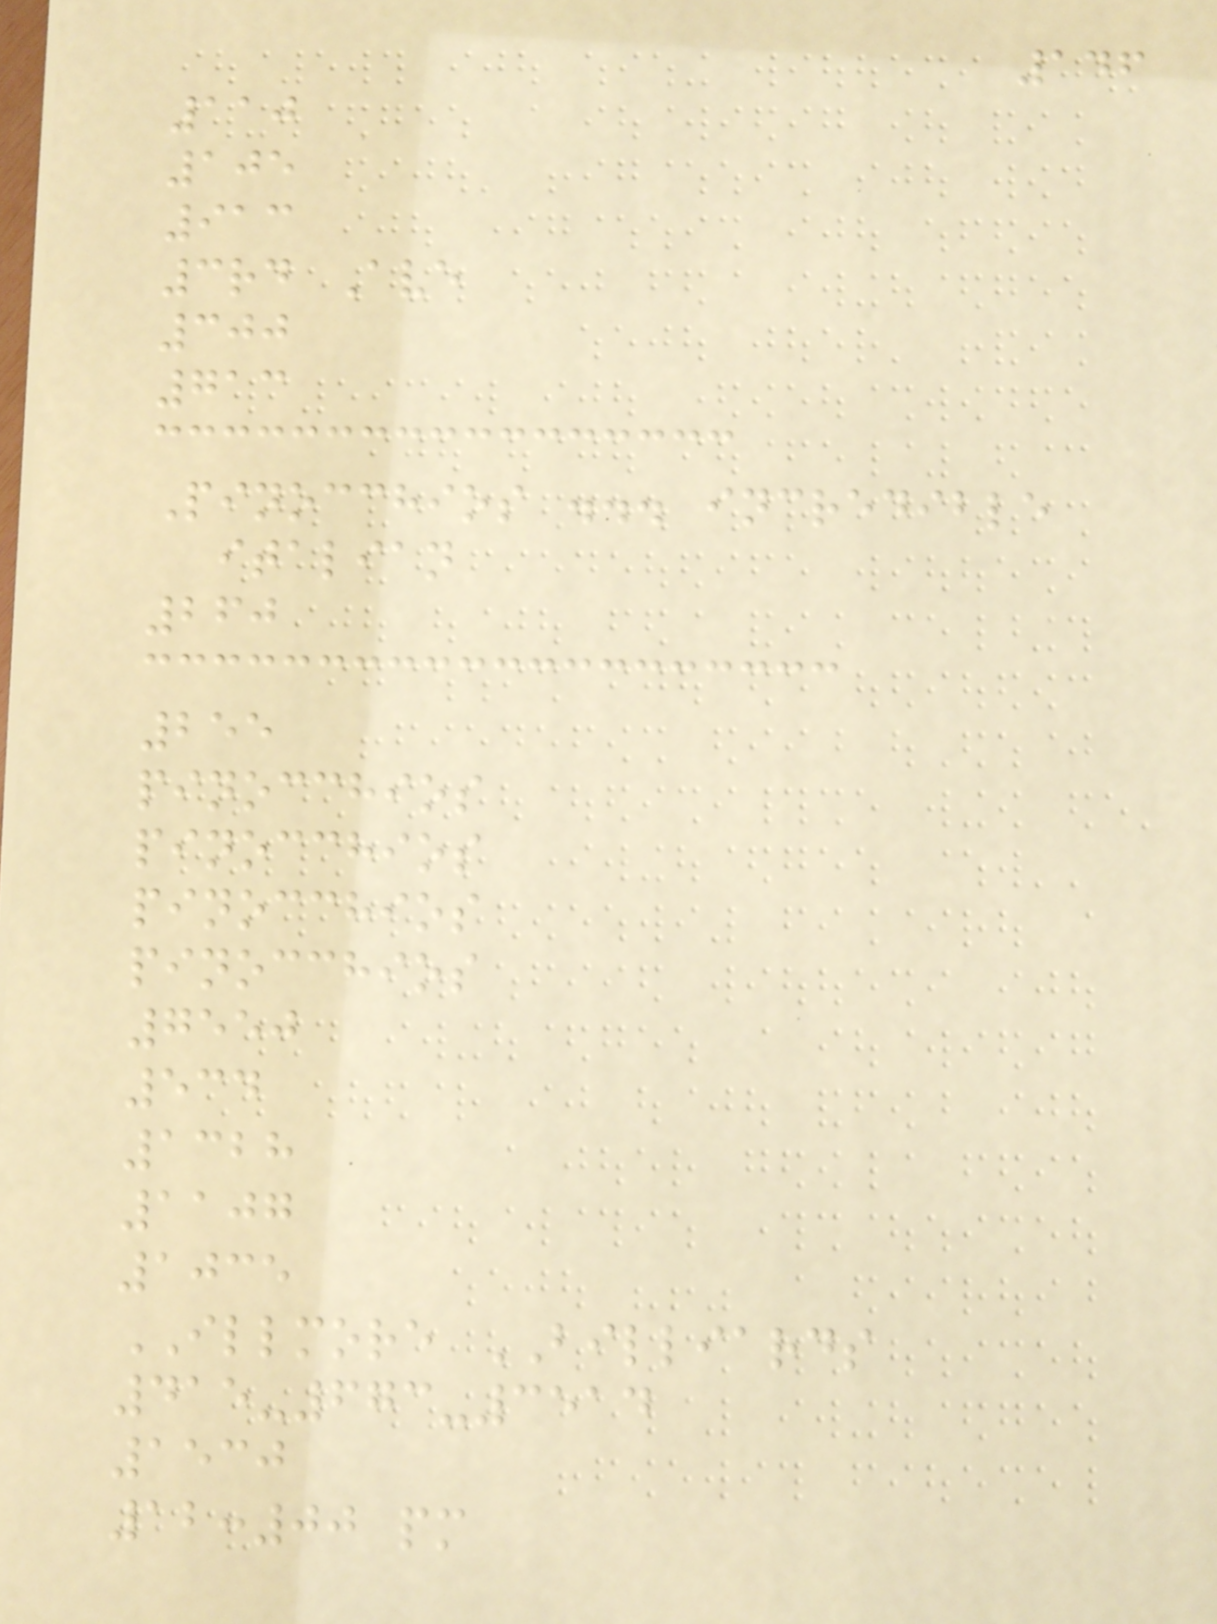146
110
105
913
3rd Ave
300
713
Pinocchios ... incredible
italian
260
255
pinocchios
pinocchios
pinocchios
pinocchios
7550
534
1328
1107
1035
ILLMORE BILLIARDS
415-673-3514
1530
12:00 pm
